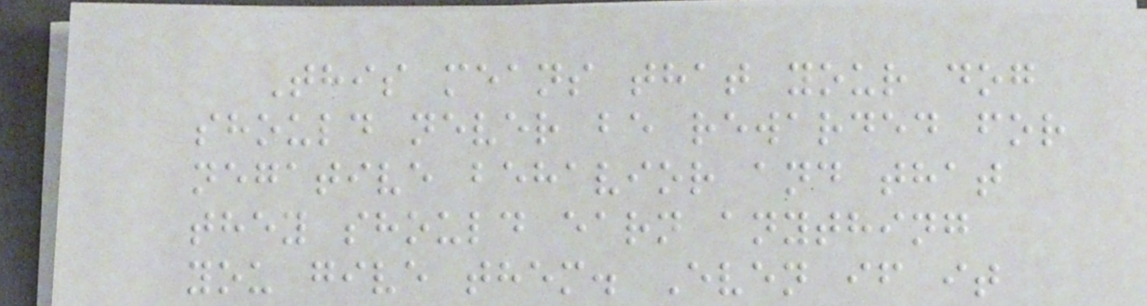This means that your dog
should never be rewarded for
negative behavior and that
they should earn anything
you give them. Even if it
